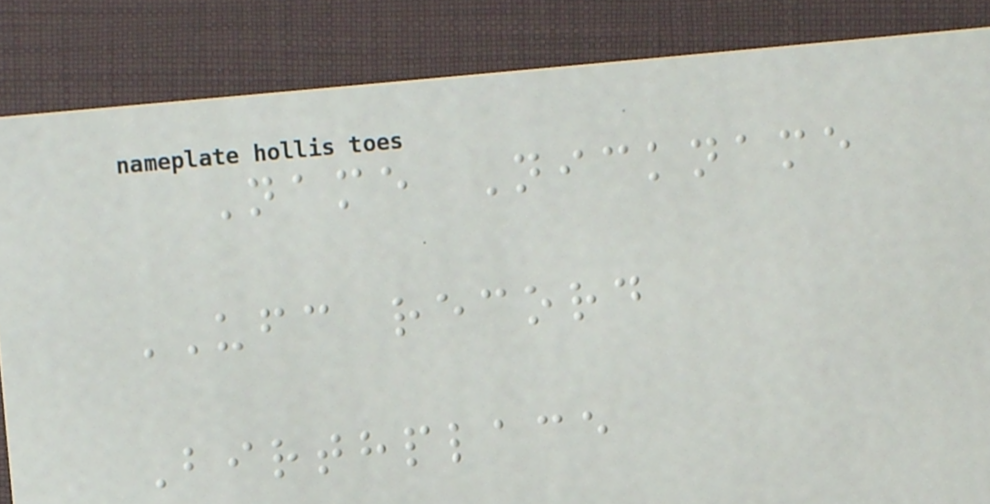Name Nickname
UFC record
Birthplace
